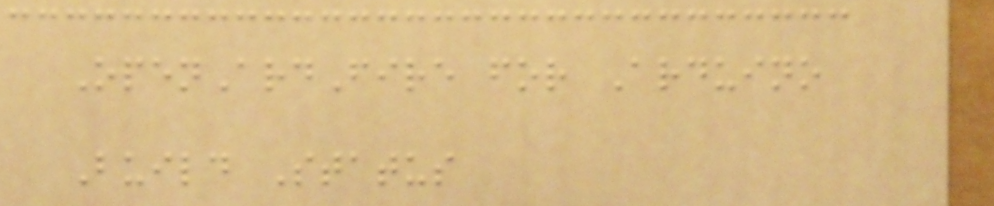OpenArdFire for Arduino
Build Status
